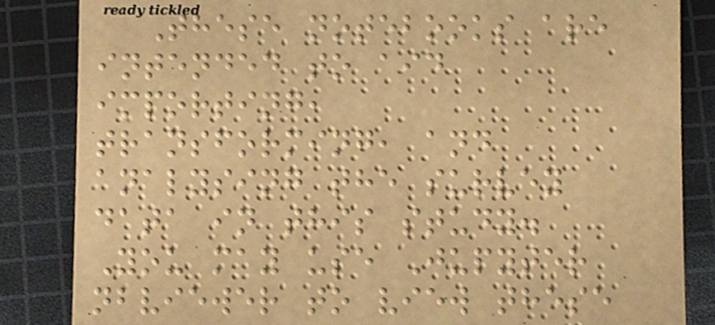These notebooks are
intended to aid
importing,
transforming, and
analysing the survey
data in this study.
You may use Jupyter
nbviewer to view these
